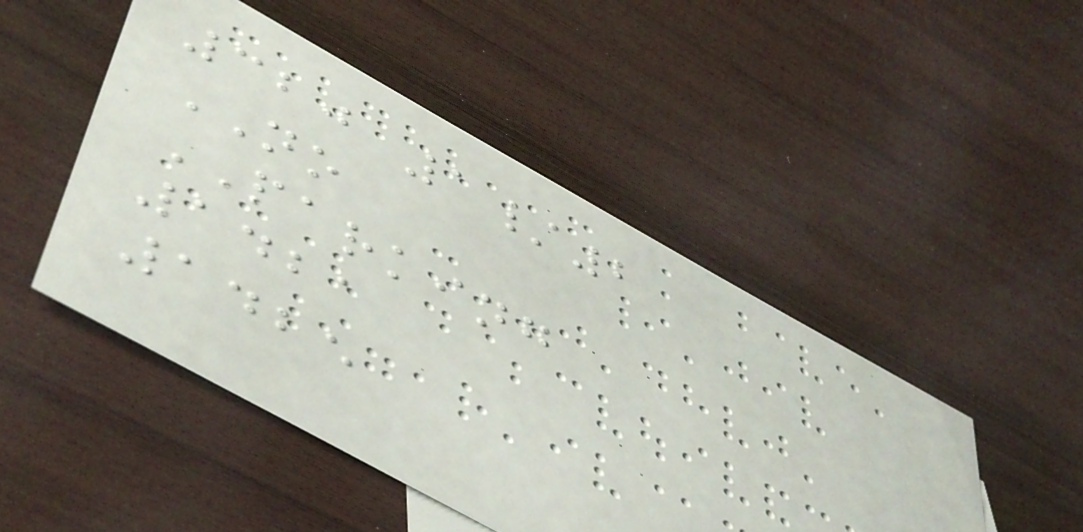320 1/2
NO
PARKING
1421
1425
